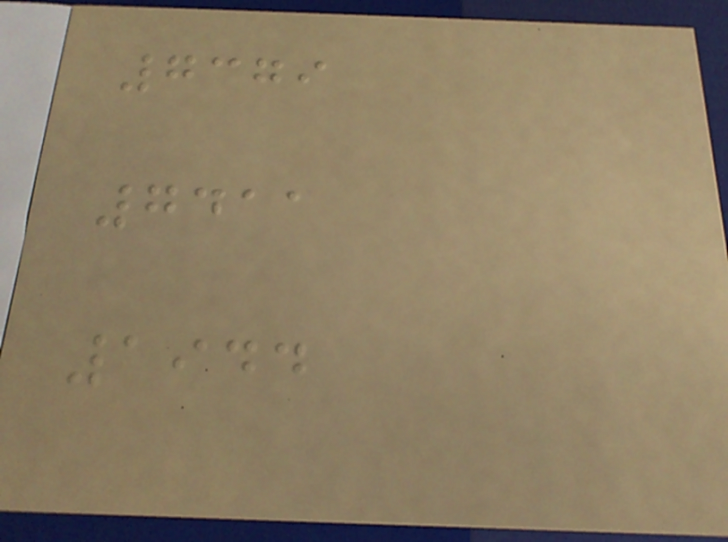7379
7411
1944
